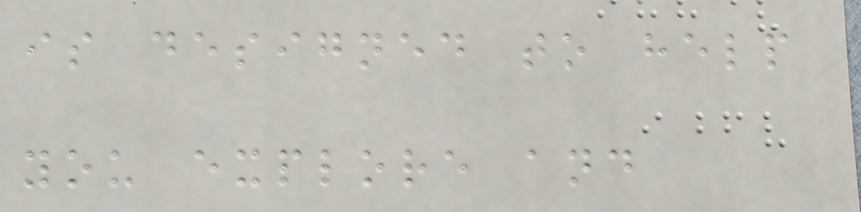is designed to help
you explore and
